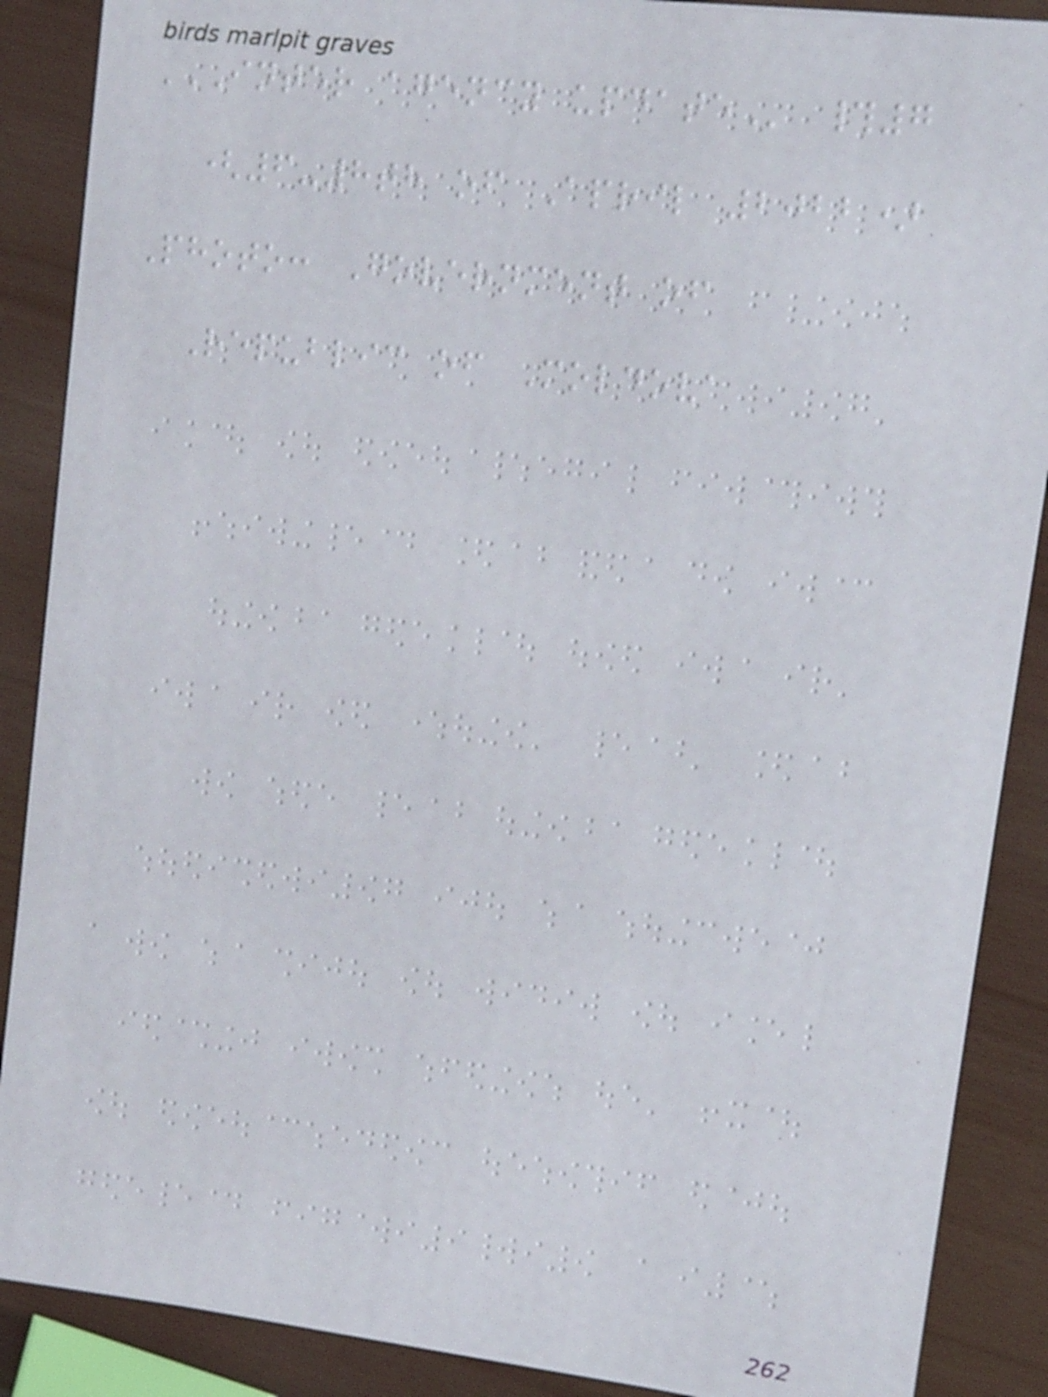INTER AGENCY UPDATE #7
(6-8th of April 2022)
Photo: Government of
Republic of Moldova
